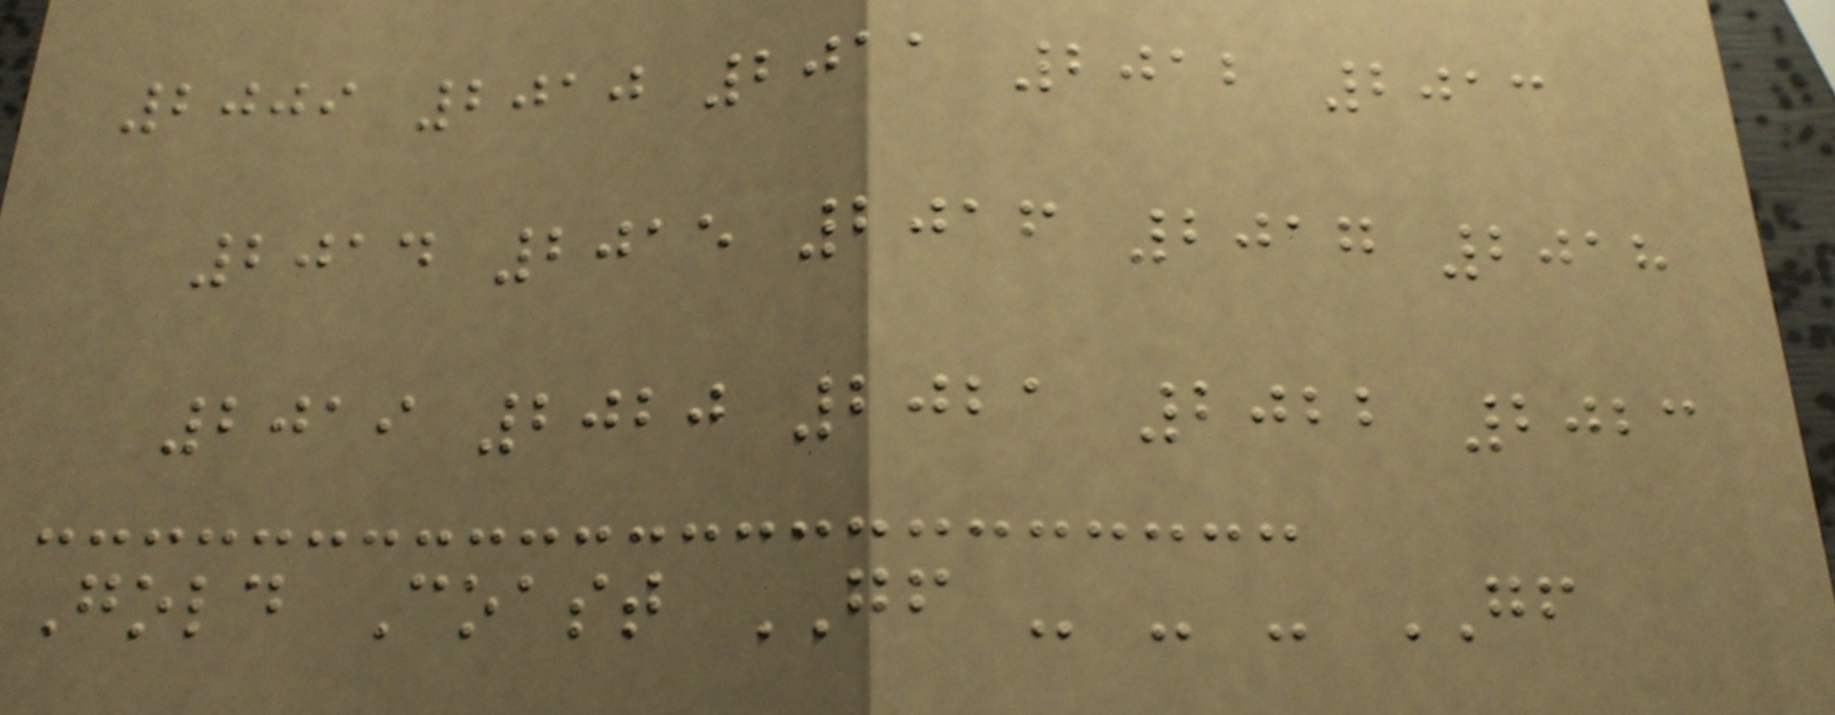2009 2010 2011 2012 2013
2014 2015 2016 2017 2018
2019 2020 2021 2022 2023
Gold Coast GF - - - GF
